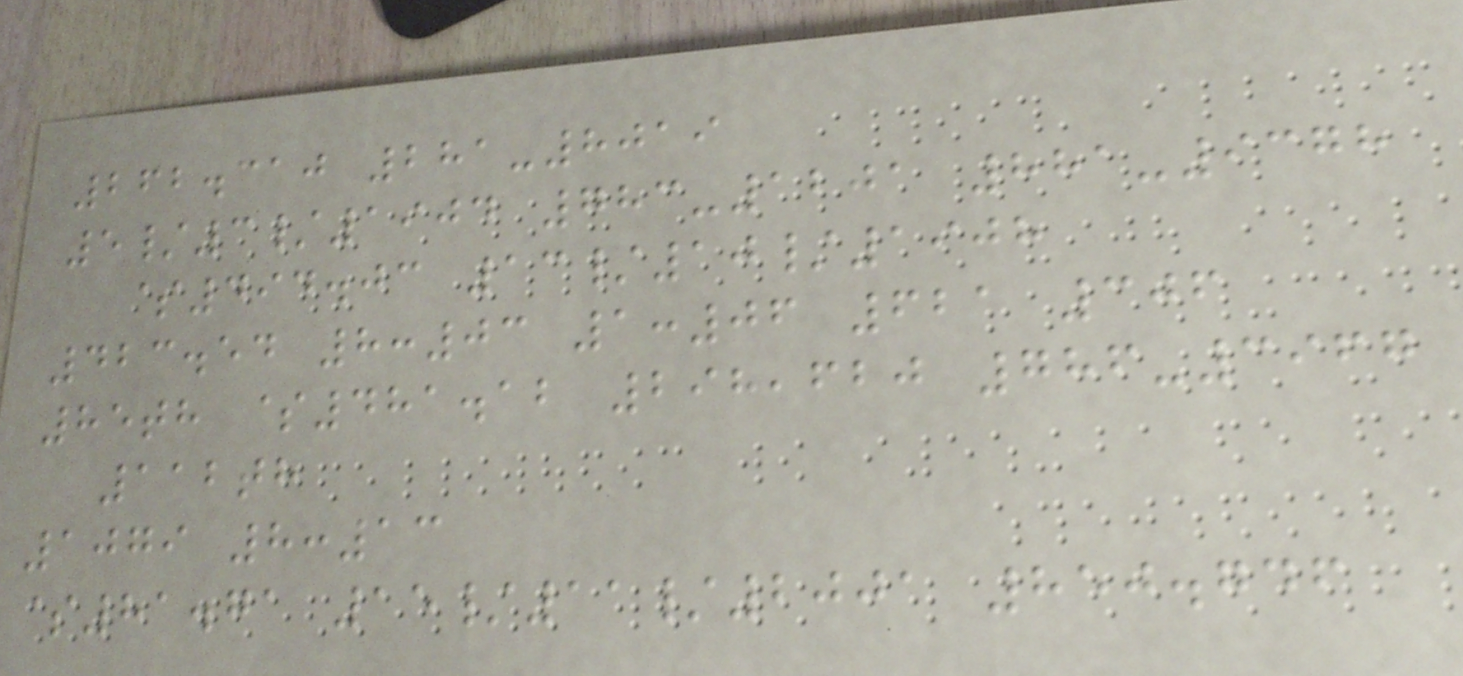262.310 281-8019
5/3/1904 783-1201 881-9378
$494.03 13/10/1908
423.54 8:03 1:06 621 306
85th $481.12 298,620 786-3967
112th
1079 8:13
$81.71 15/11/2001 850.746
